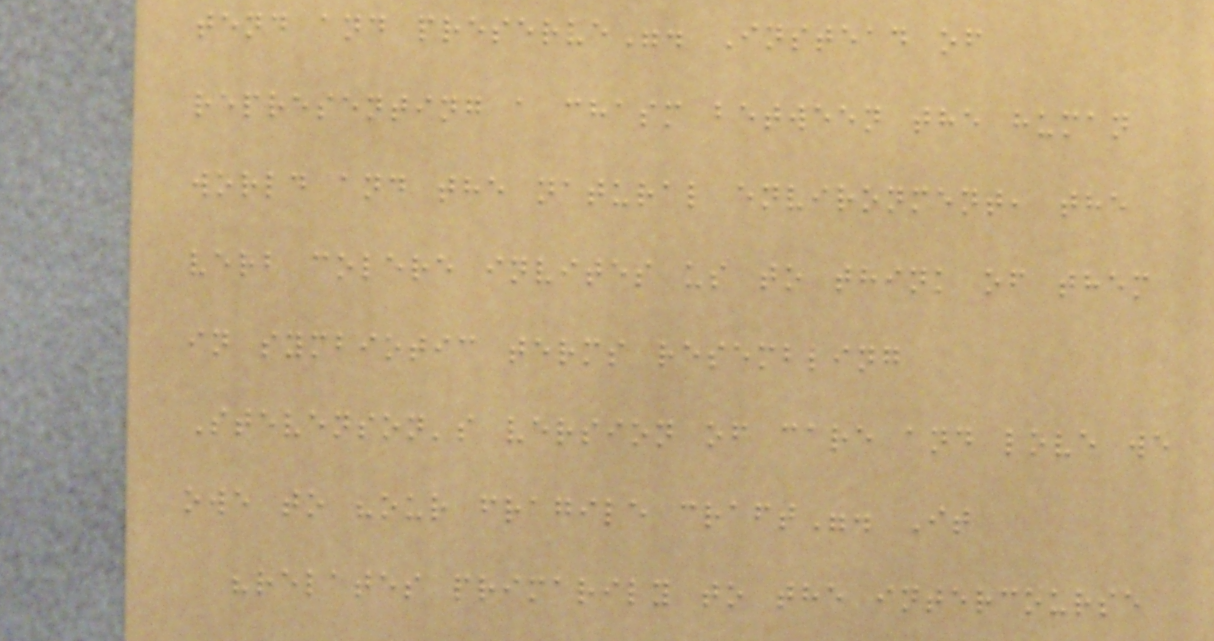tend and preserve". Instead of
representing a chasm between the human
world and the natural environment, the
verb colere invites us to think of them
in symbiotic terms resembling
Stevenson's version of care and love we
owe to "our fragile craft". It
"relates primarily to the intercourse
